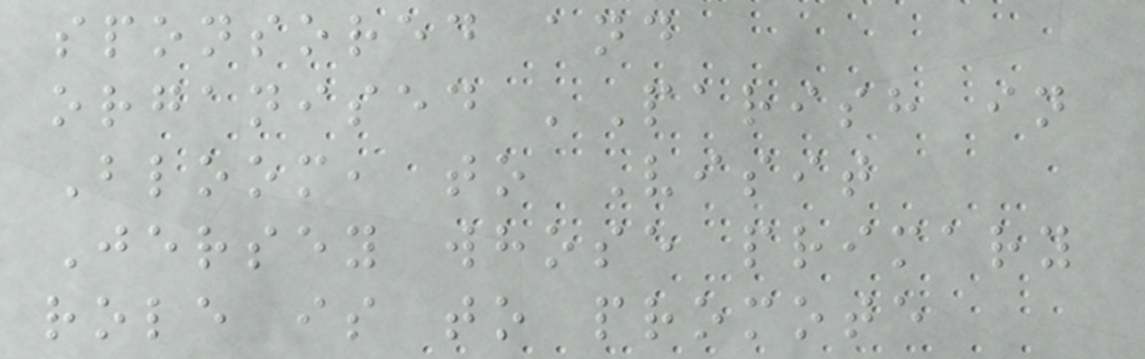sponsored and
organised 'Parish in
Bloom, to Visit
Jersey whose primary
role is to promote
